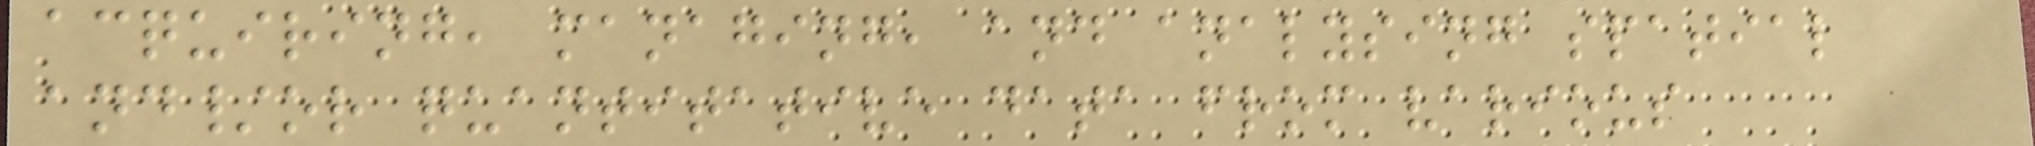acquiring, managing, and analysing spatial
and/or quantitative data from various
